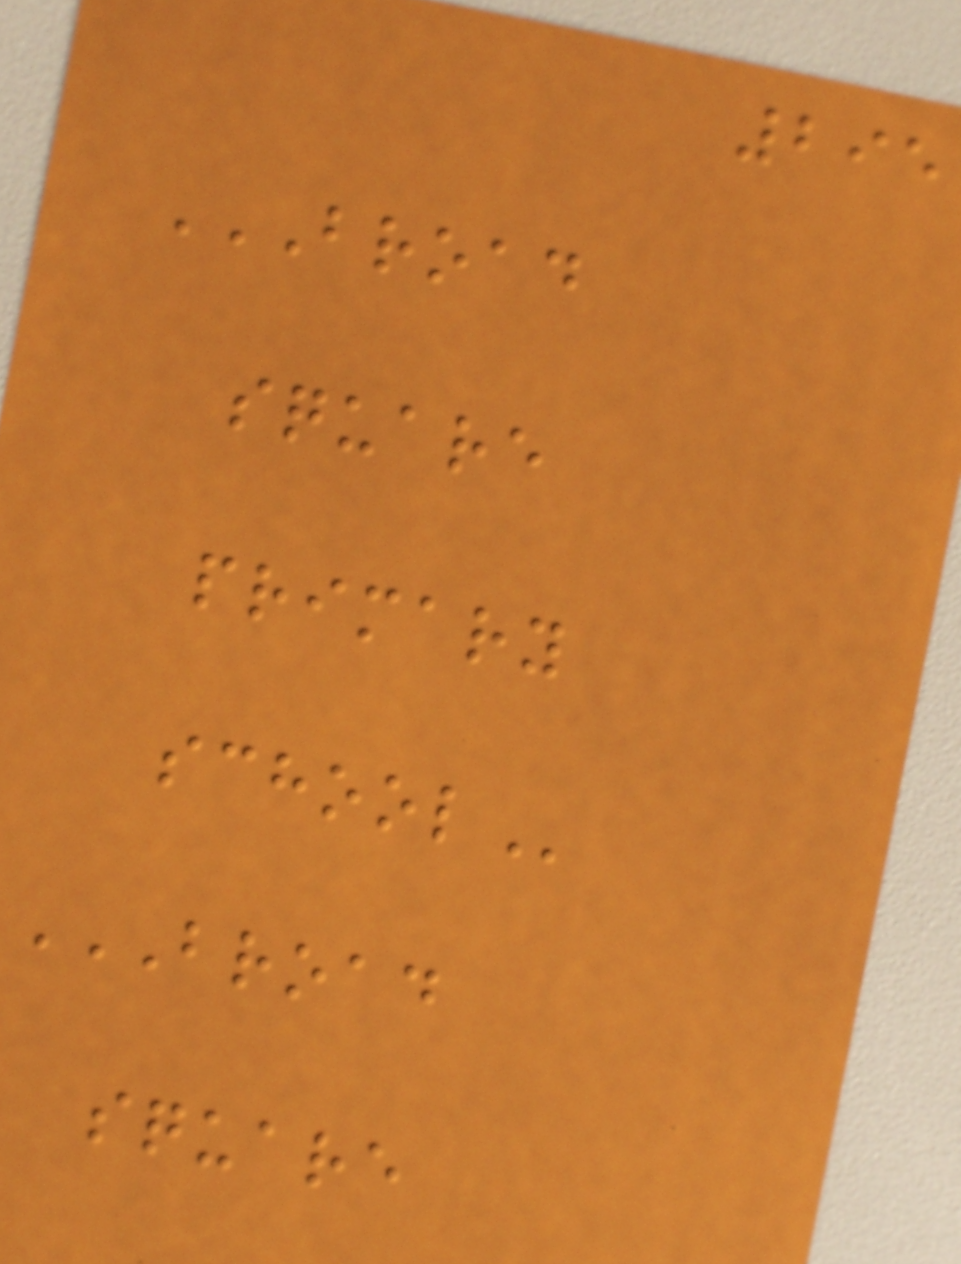295
BROAD
SQUARE
PRIMARY
SCHOOL
BROAD
SQUARE
